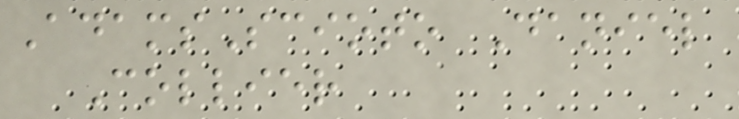AdamsScioto Daniel
Collier
